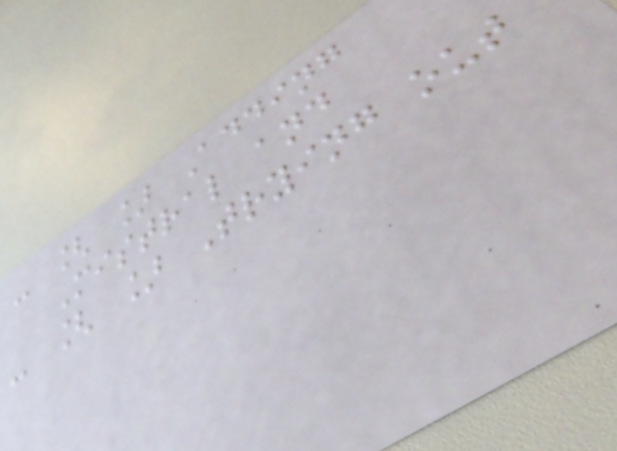- [ ] Adding
Mistral and
- [ ] Trying out
